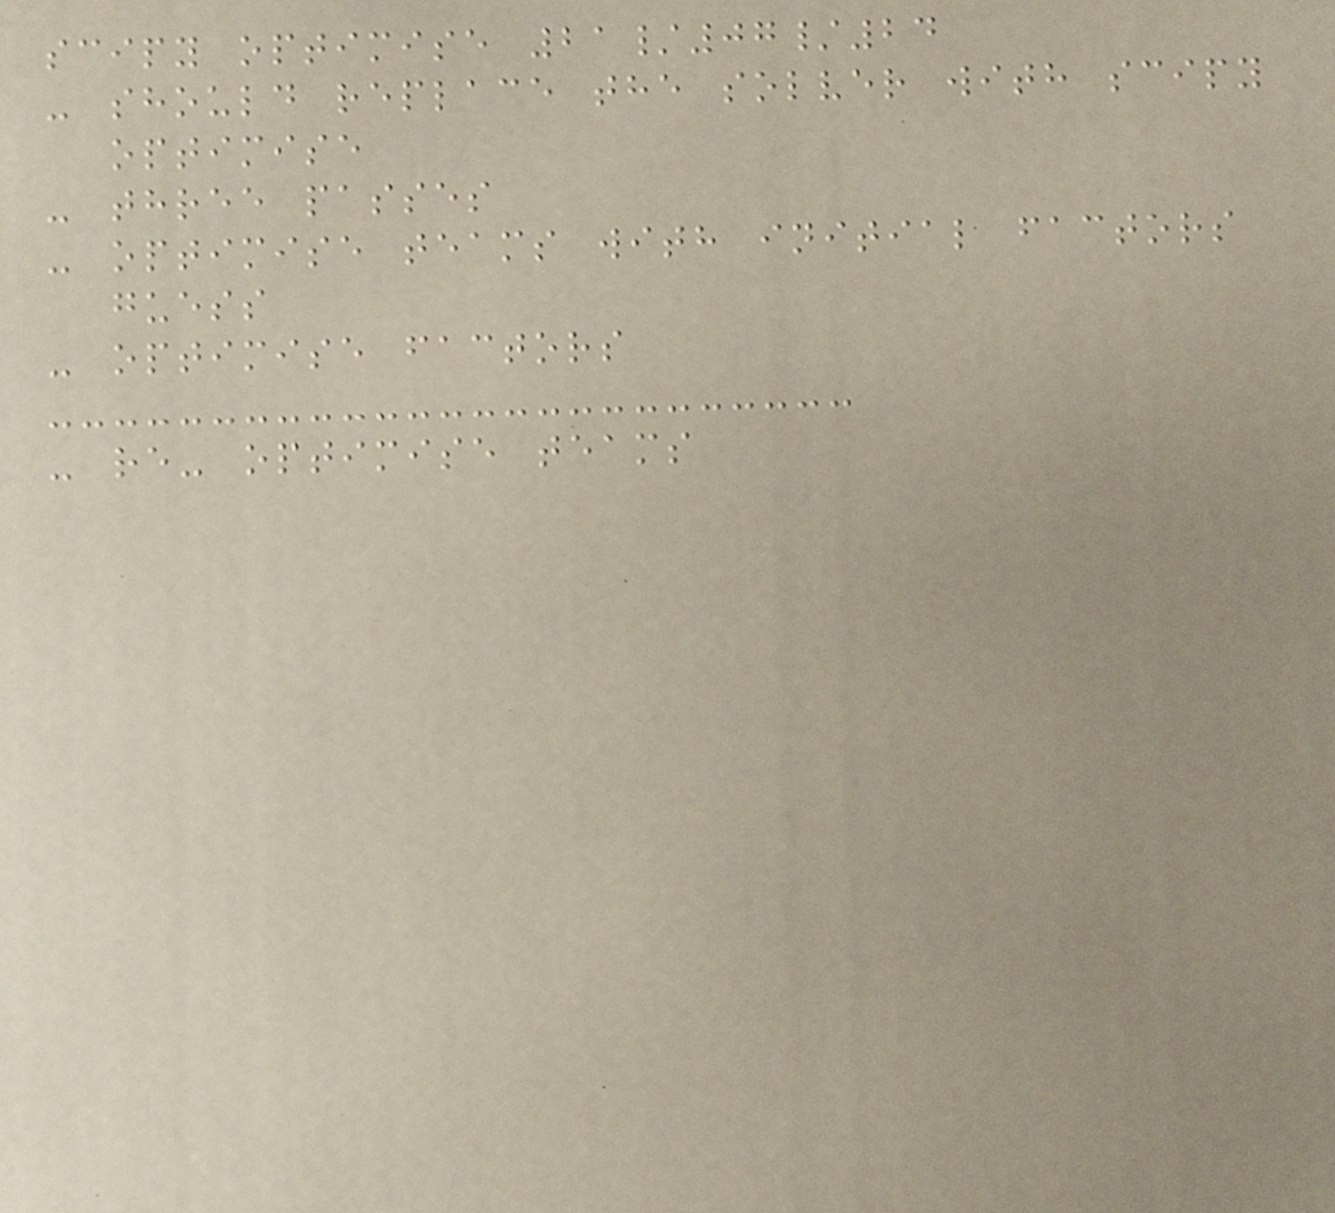scipy optimise 21/07/24
- should replace the solver with scipy
optimise
- three passes
- optimise teams with initial factors
guess
- optimise factors
- re- optimise teams
